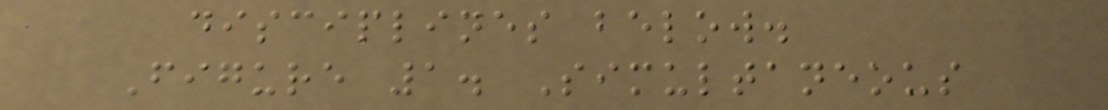disciplines below.
Figure 1. Simultaneous
